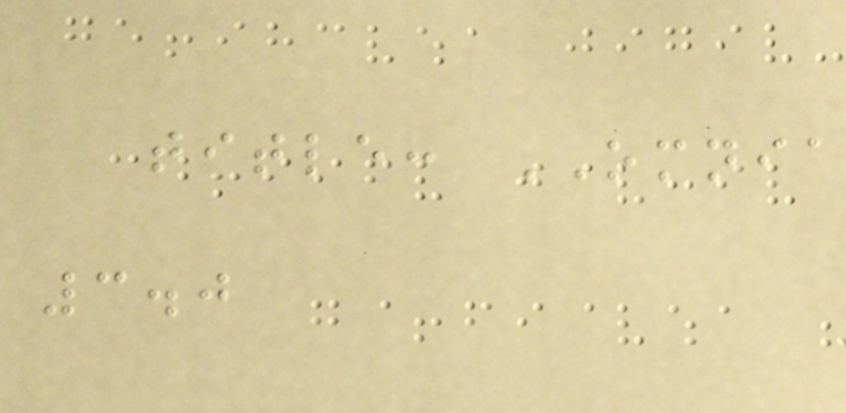title: OMNIA
3.0
